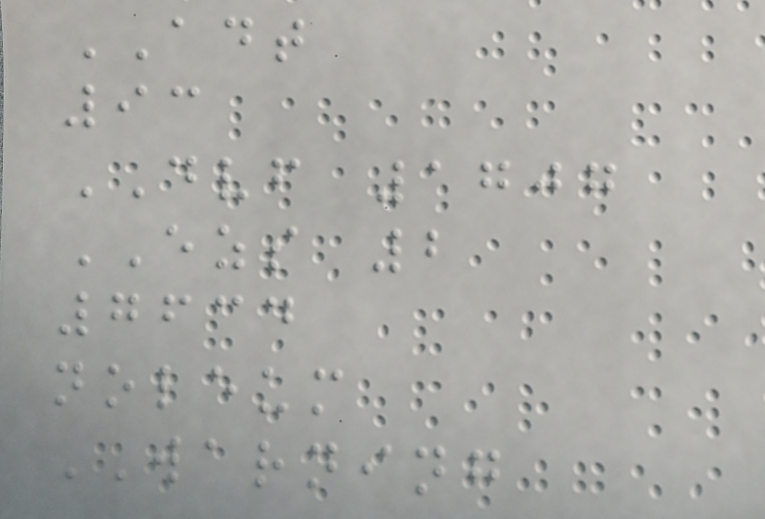ADT
93
DVF 1707
EZS 2
7634
noleum
WARNING
